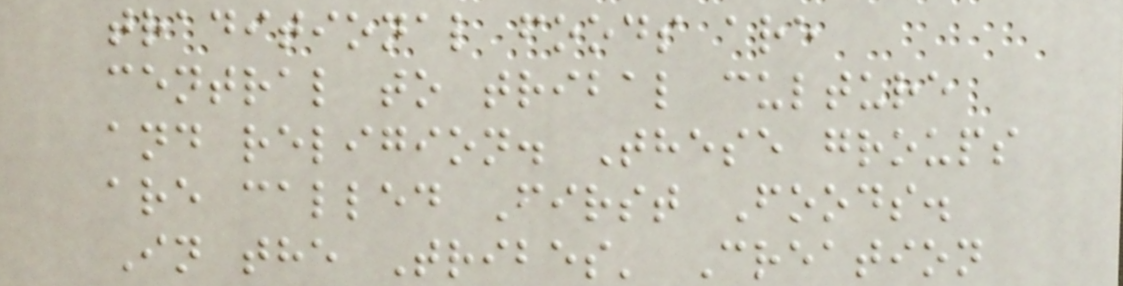traditional foods are
central to tribal culture
and religion. These groups
are called First Foods.
In the Tribes' Creation
